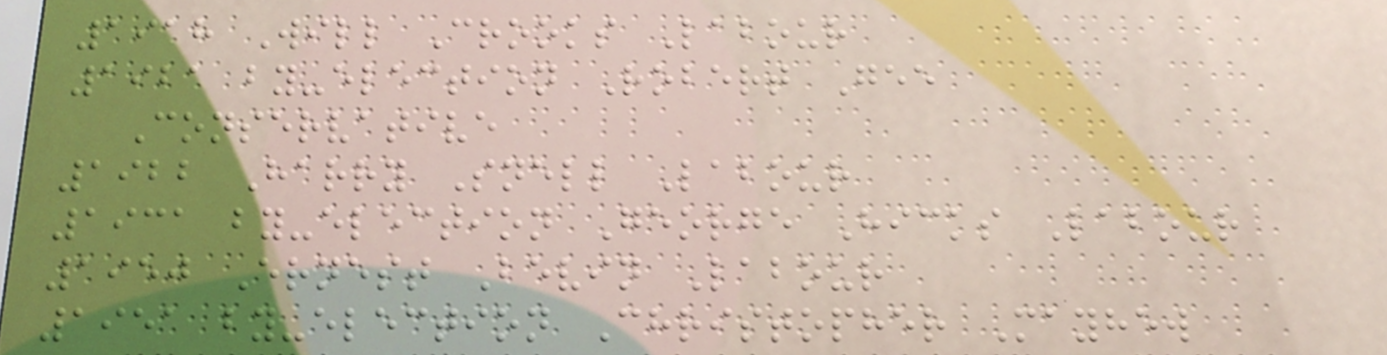1918 Will Crooks Labour
1921 by-election Robert Gee
Conservative
1922 Harry Snell Labour
1931 by-election George Hicks Labour
1950 Ernest Bevin Labour
1951 by-election Christopher Mayhew
